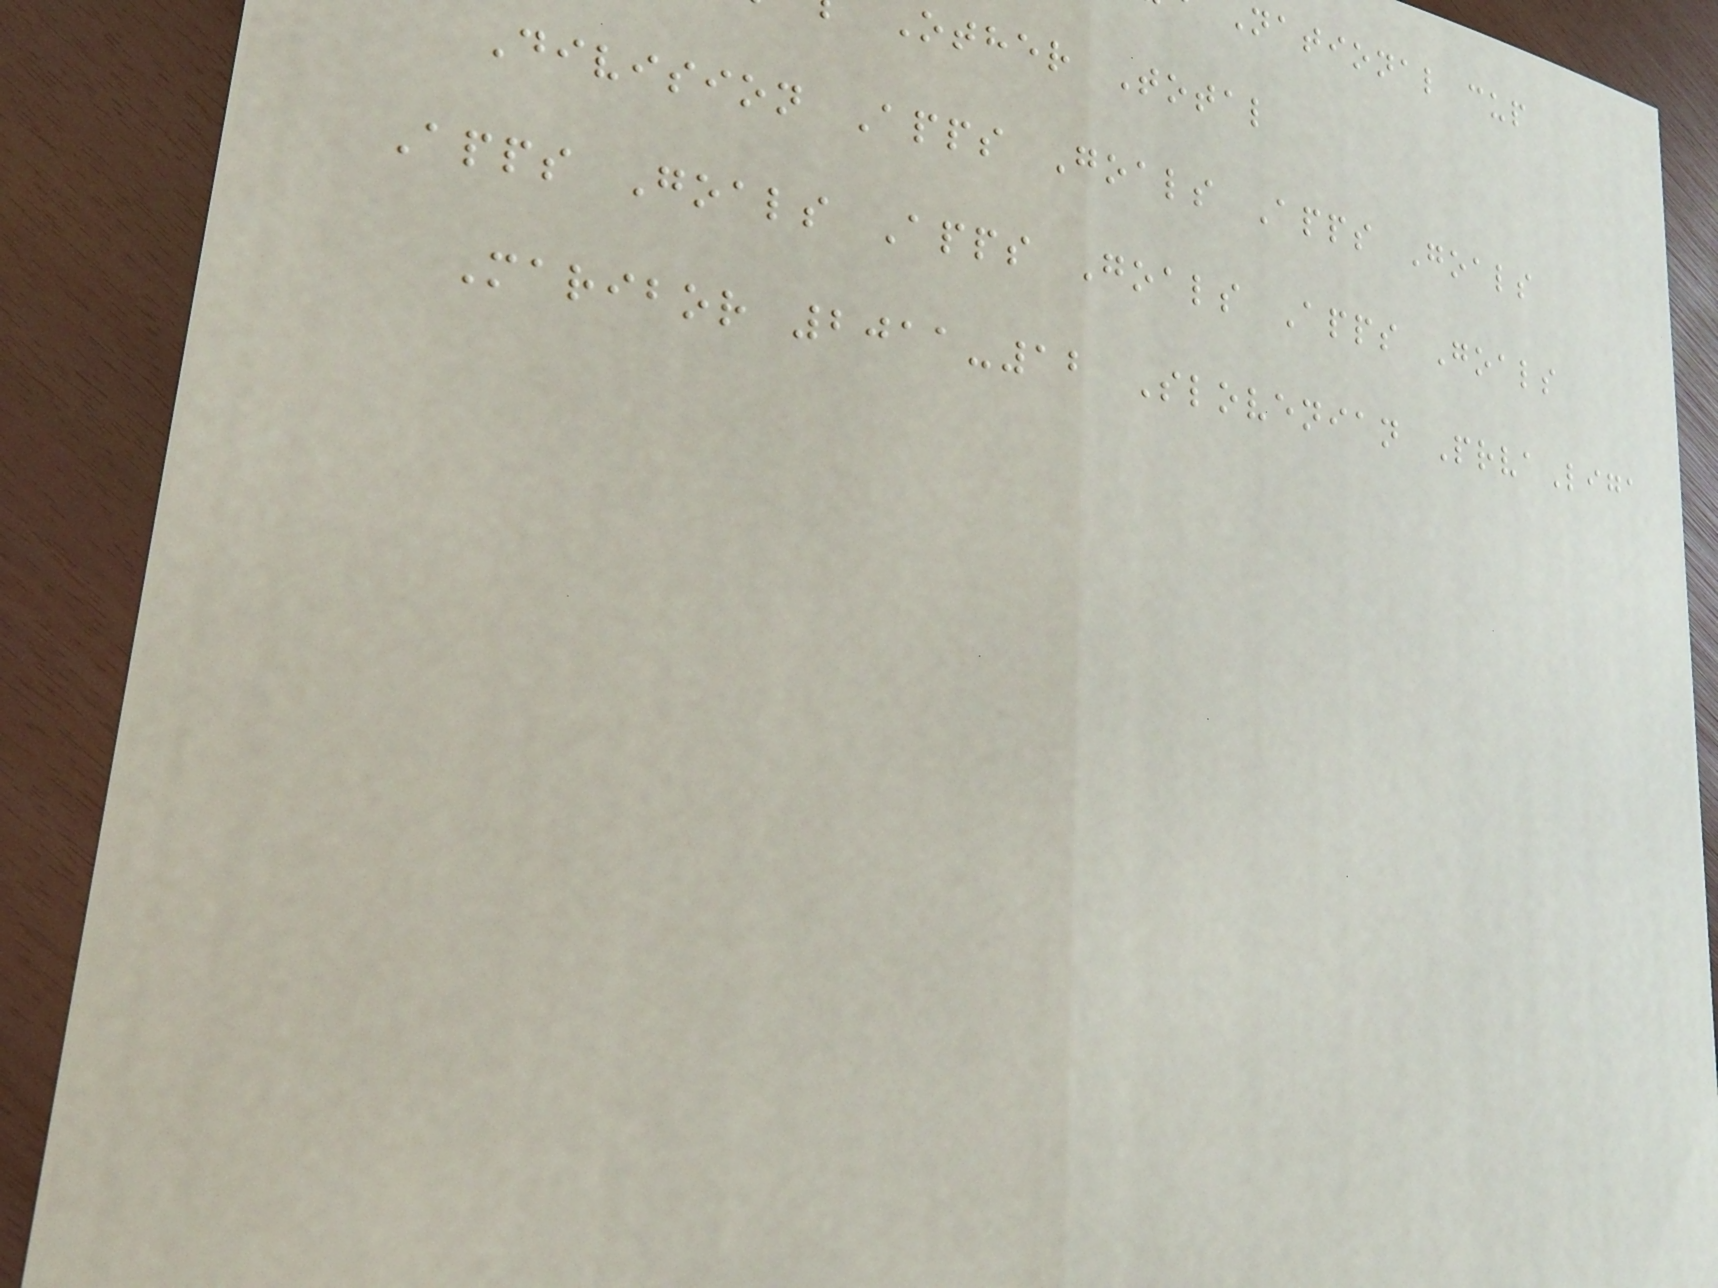national cup
Other Total
Division Apps Goals Apps Goals
Apps Goals Apps Goals Apps Goals
Maribor 2011-12 Slovenian PrvaLiga
